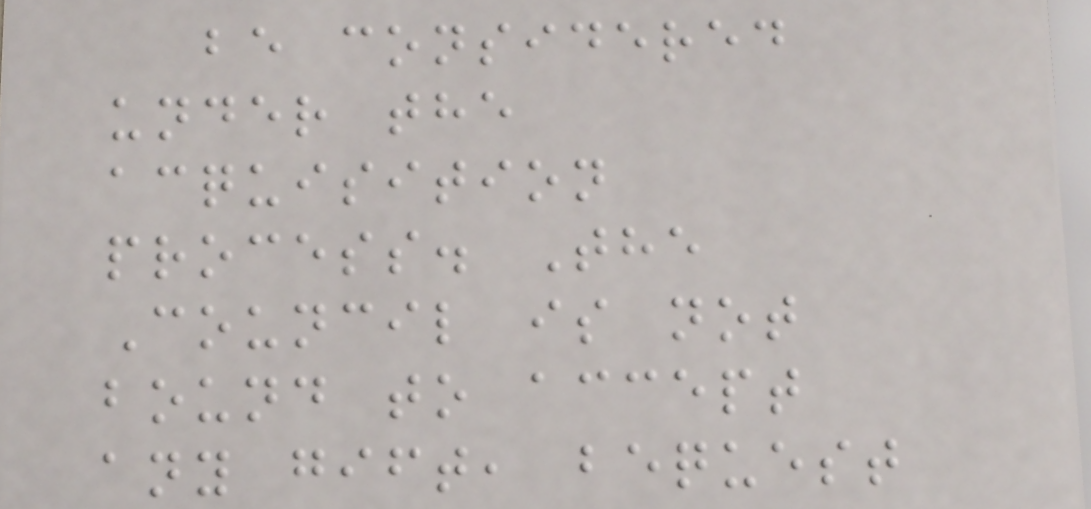be considered
under the
acquisition
process. The
Council is not
bound to accept
any gift, bequest
